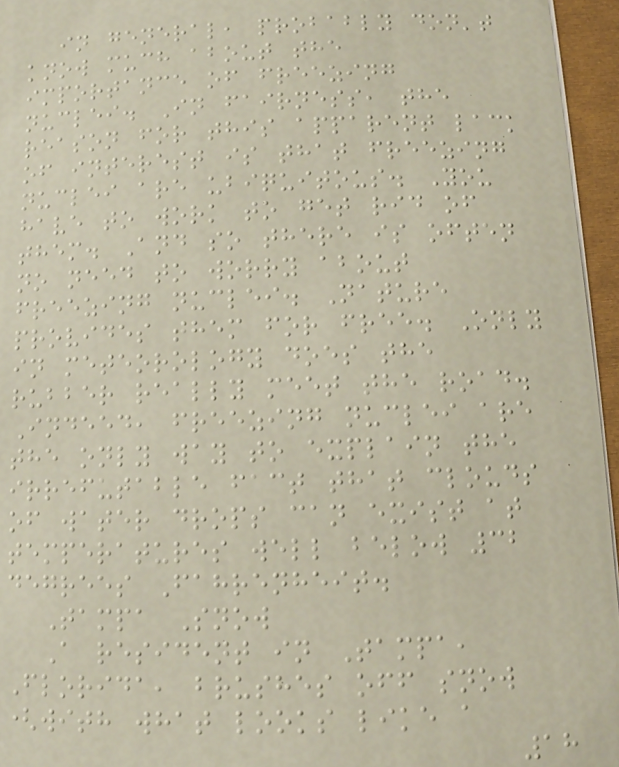in general, probably don't
know much about the
importance of freezing
nuclei. In fairness, the
reason for this apparent lack
of interest is that freezing
nuclei are ubiquitous. You
have to work to get rid of
them. And so there is often
no need to worry about
freezing nuclei. Nature
provides them for free. Only
in meteorology does the
rubber really meet the road.
Indeed, freezing nuclei are
the only way to explain the
irrefutable fact that clouds
of water drops can exist at
temperatures well below 32
degrees Fahrenheit.
Tampa Snow
A resident in Tampa,
Florida, brushes off snow
(with what looks like a
18
